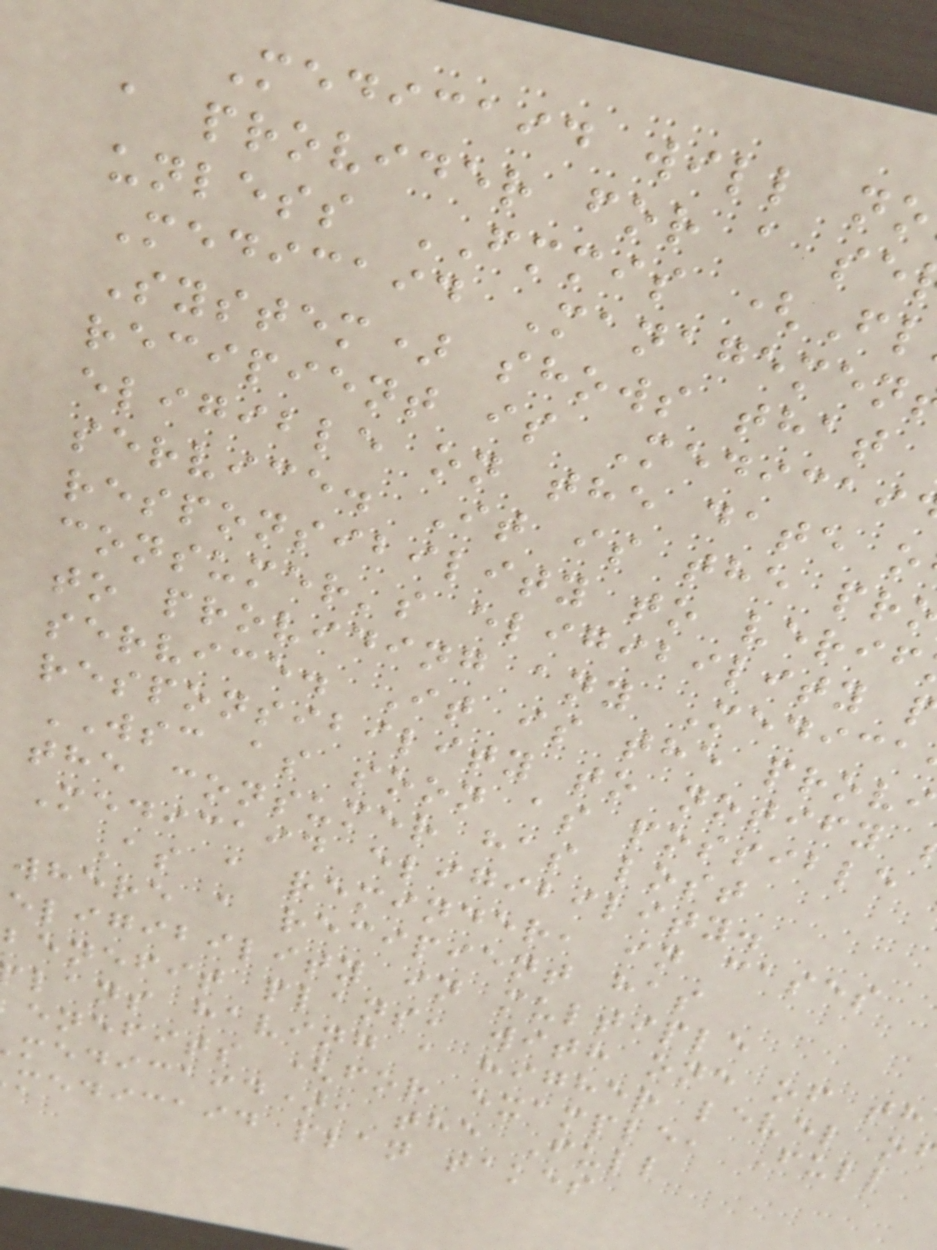Medicaid will no
a provider for a se
unless FMMIS (Fl
Medicaid Managemen
System) shows that
recipient is Medicai
eligible on the date o
service. It is the pr
responsibility to verif
consumer's eligibility
to providing any Medica
service. It is the provi
responsibility to notify
WSC as soon as possible
the consumer has lost
Medicaid eligibility.
As a reminder, in cases
where a recipient has
eligibility in multiple
benefit plans, with one of th
lans having a higher level o
enefits (for example, Full
medicaid), the Full
medicaid plan takes
